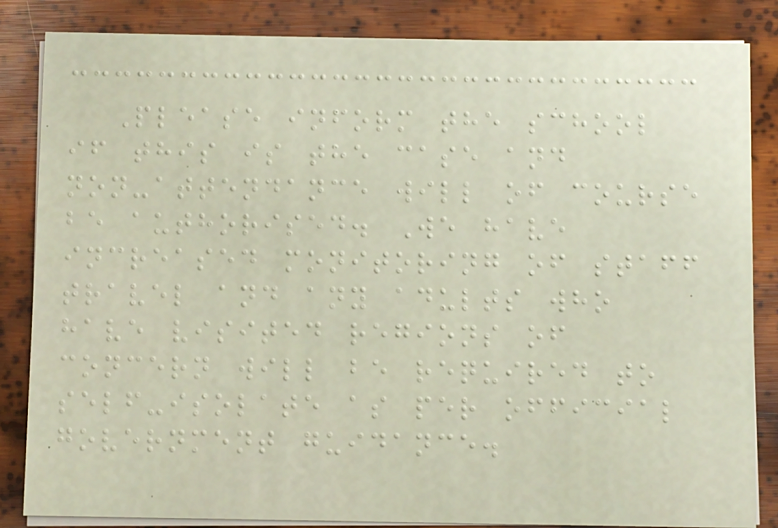Please inform the school
if this is the case and
non-attendance will of course
be authorised. We have
increased monitoring of staff
travel and any adults who
have visited regions of
concern will be required to
self-isolate as per official
government guidance.
